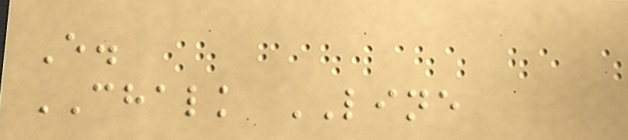E.
CHALK LINE
